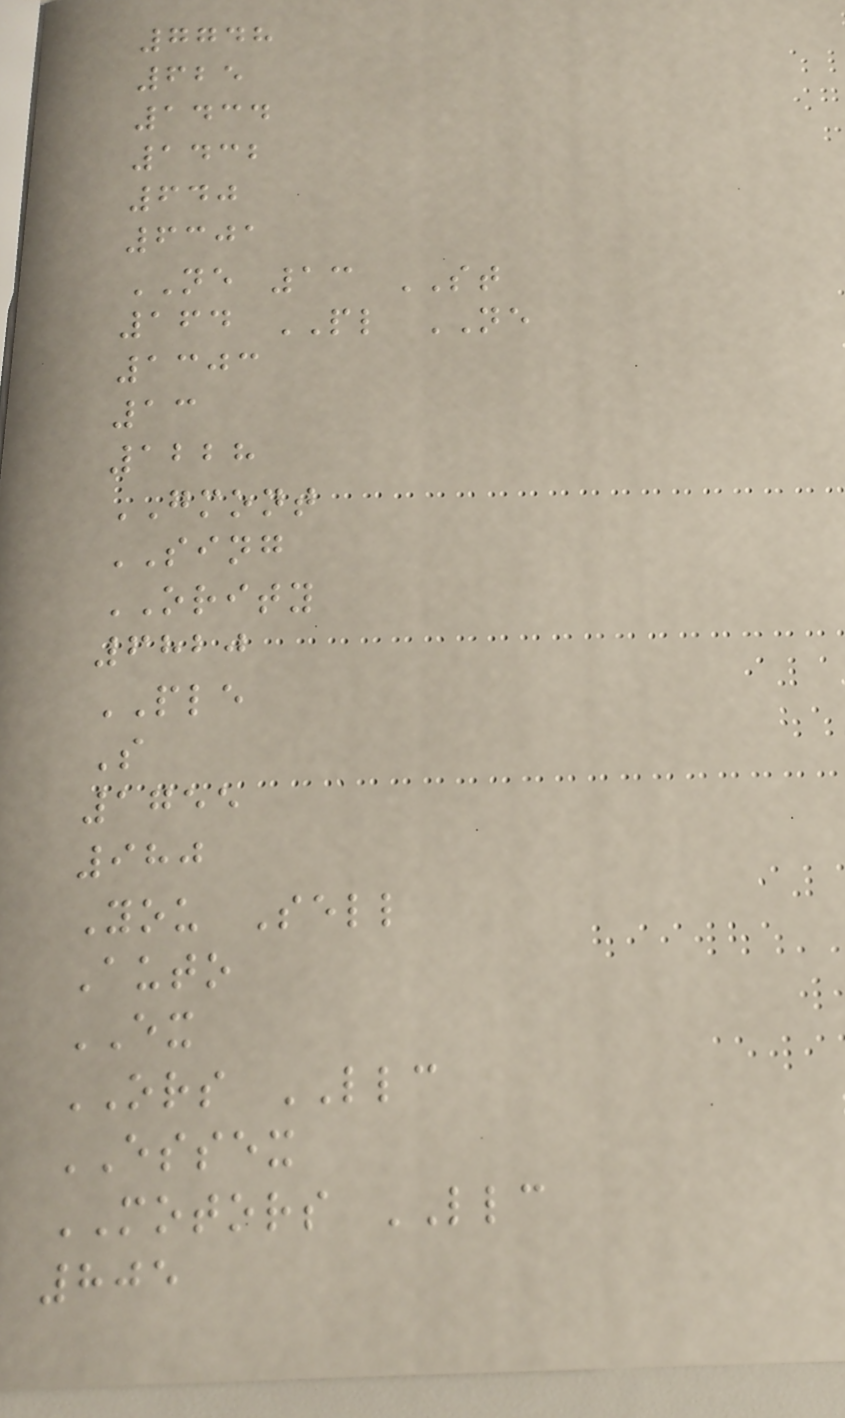7748
625
1434
1432
640
6301
NE 13 ST
164 PL NE
1303
13
1228
GMONT
SING
ORITY
6820
PLE
S
1755
980
You Sell
Auto
EX
ORS LLC
ESSEX
MOTORS LLC
805
